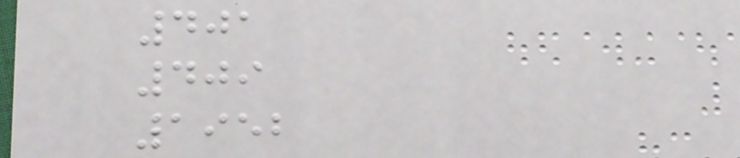401
409
1952
